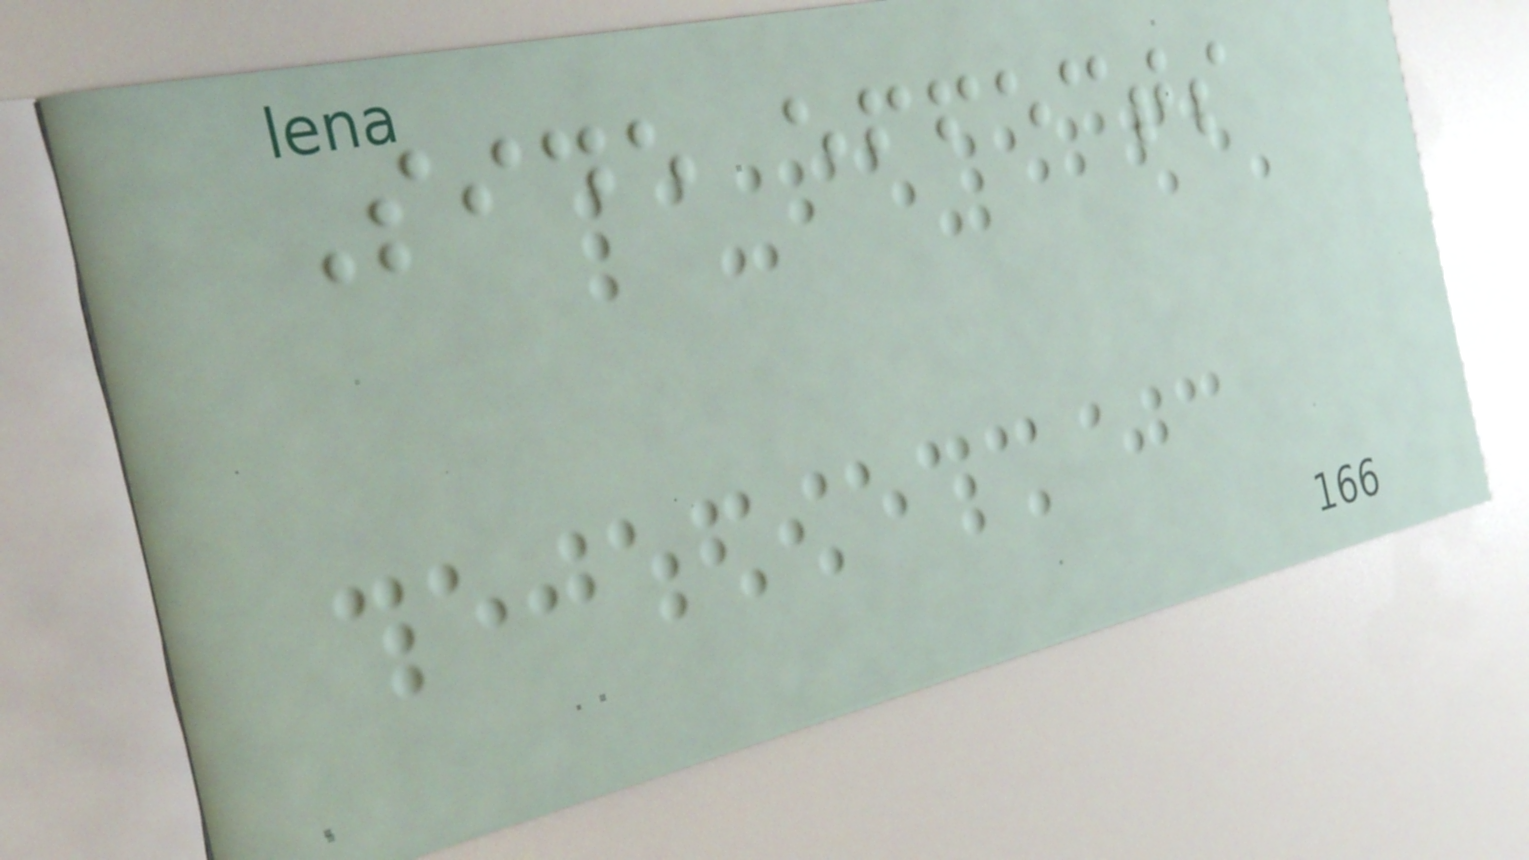Side effects
